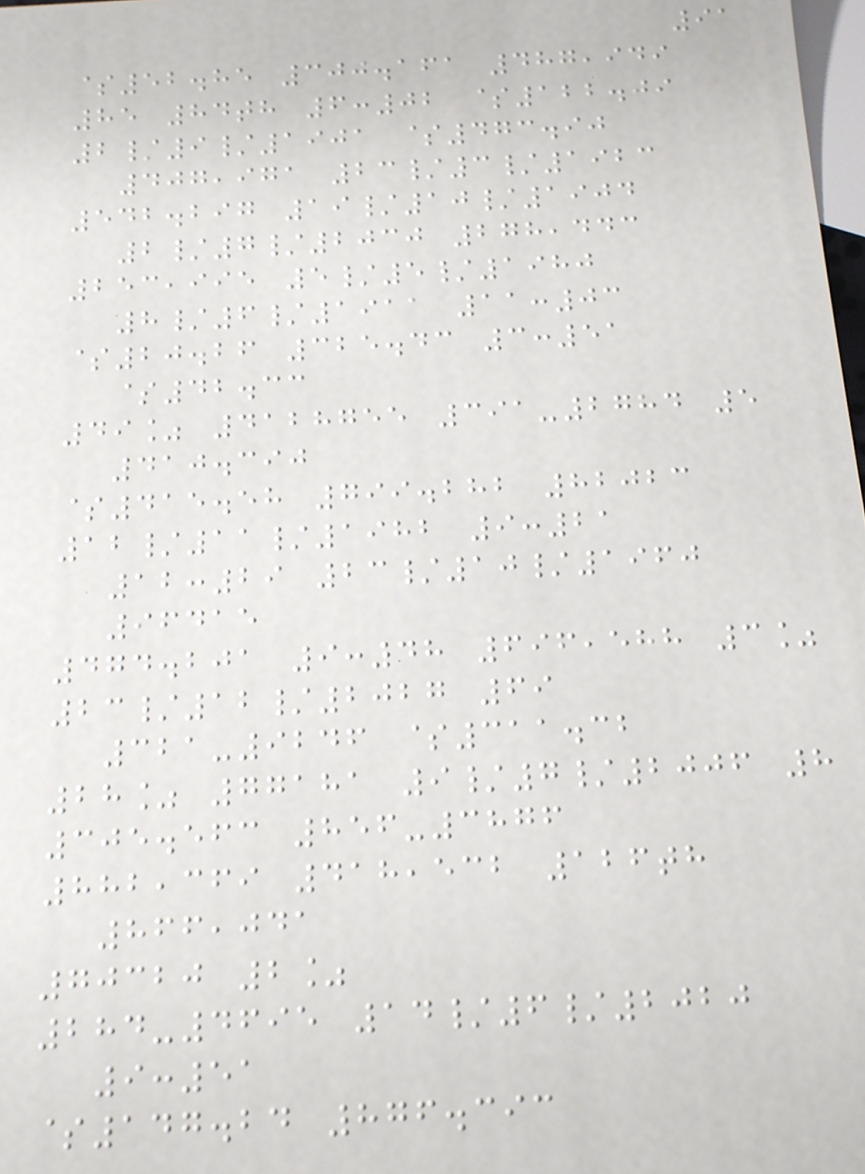91
$52.85 300.161 487,949
85 84th 6:02 $122.09
2/9/1901 $473.90
407,971 23/3/1923
542.297 19/10/1904
2/7/2030 278,443
253,995 5/5/1980
8/6/1911 11:03
$20.26 325.43 3:51
$42.33
49% 4128755 391-2784 5
410.390
$415.58 799.282 82023
12/11/1982 9:21
12:29 23/10/1960
96415
474.201 9:48 696,588 3%
23/12/2027 69
321-9246 $311.32
28% 77181 9/7/2006 8
305.563 856-3876
882,369 418,532 126th
866,041
70320 2%
284-4695 14/6/2020
9:51
$147.24 876.393
